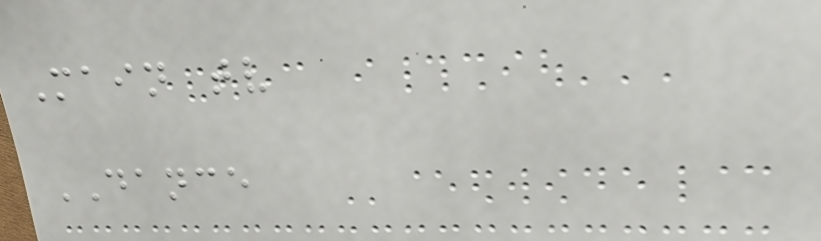Main tv
DANCE
